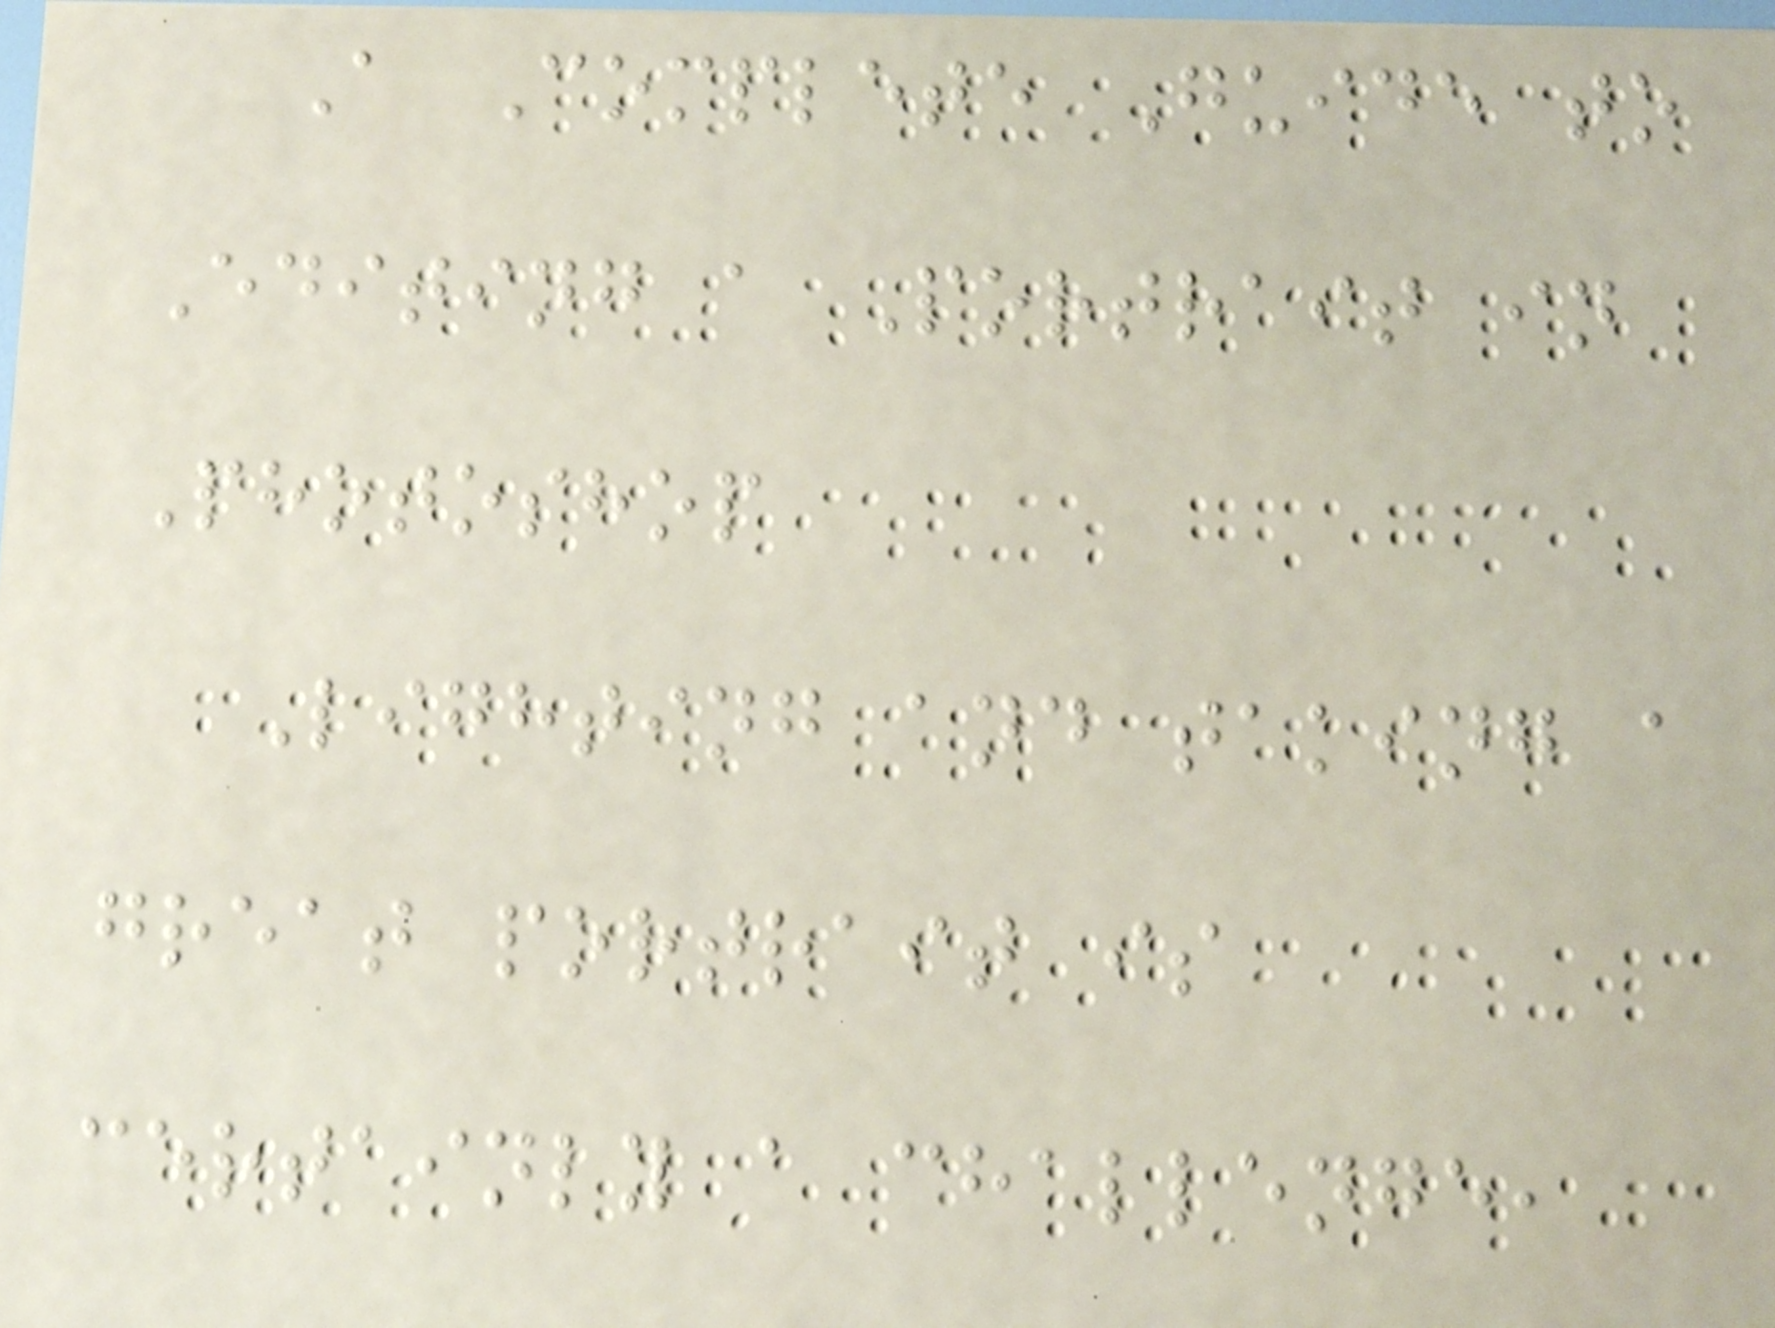A Complete Guide to
Editing a Portrait in
Photoshop
Lighting and taking a
great portrait is
certainly a challenge,
